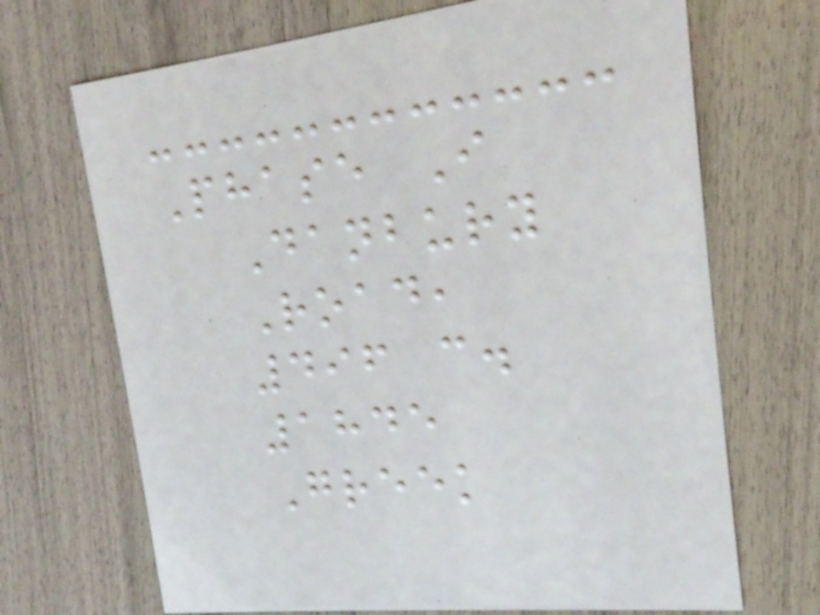Phase I
Danbury
Road,
496 c.
1845
Greek
